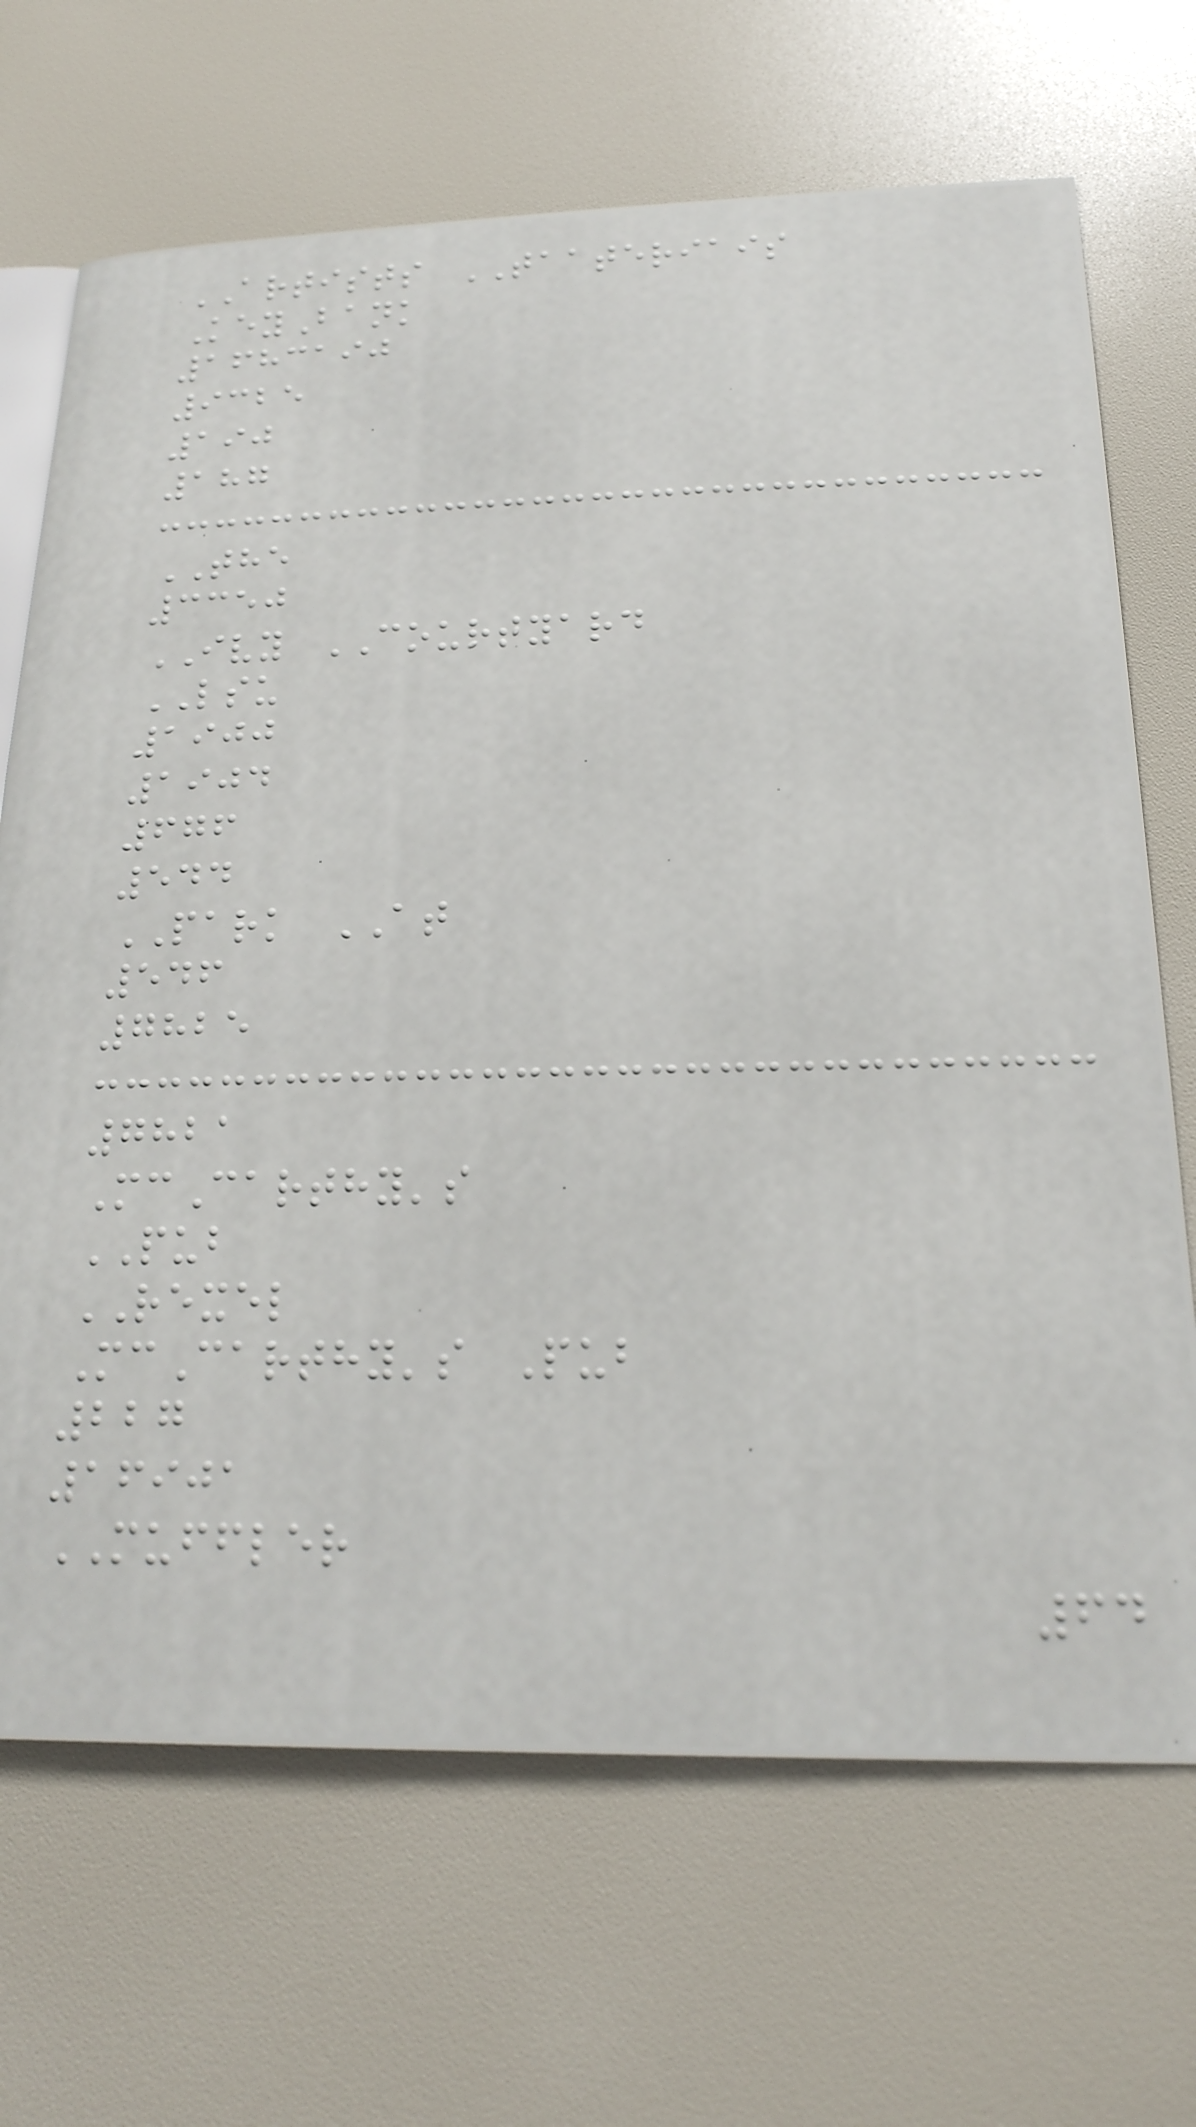ARTISTS TAATERIAIS
KeyBank
1683190
9325
190
187
THE
3350
IVY COURTYARD
LSU
1900
1904
676
544
PARK AT
546
7825
7821
McCarthy's
PUB
REXEL
McCarthy's Pub
227
16901
MUFFLER
64
